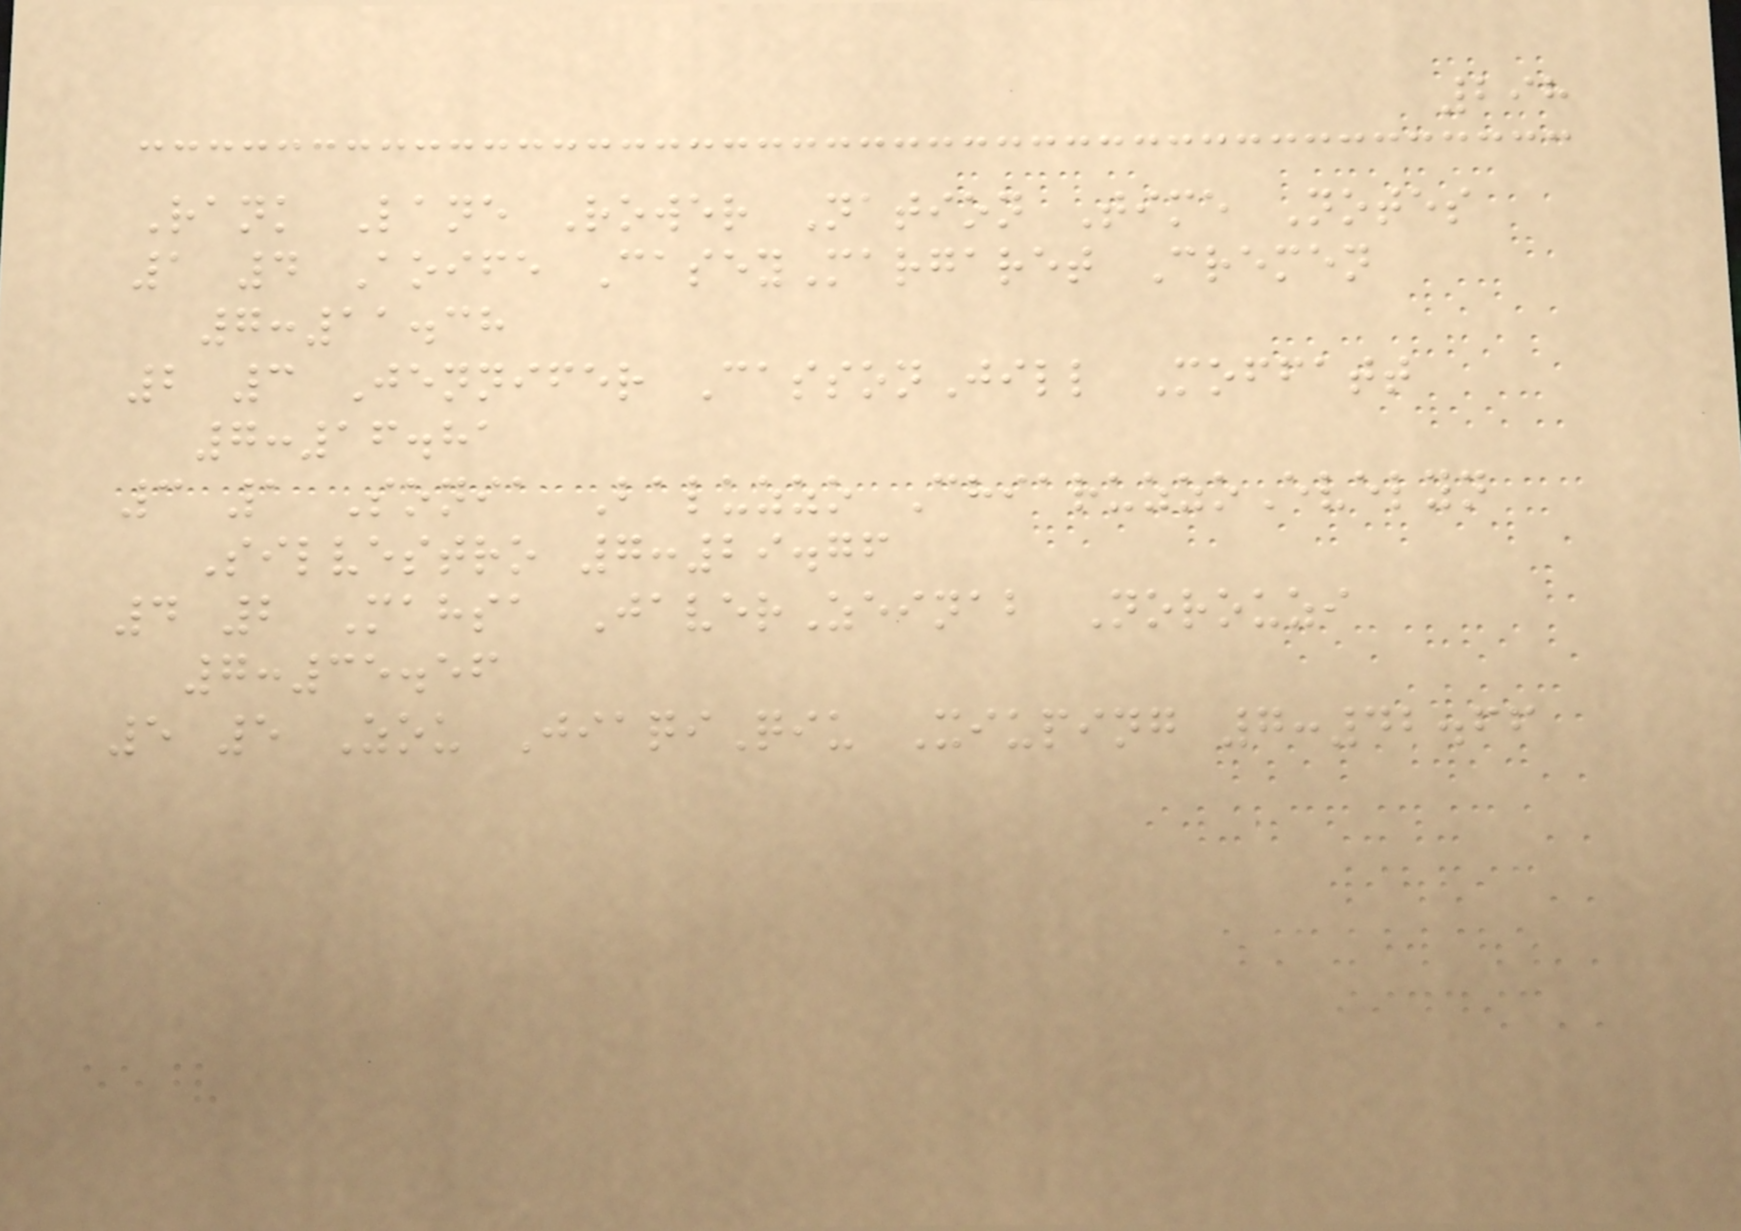298
Rank Lane Rower Nation Time Notes
1 4 Aoife CaseyMargaret Cremen
7:11.38
2 3 Jennifer CassonJill Moffatt
7:16.81
3 1 Sonia Baluzzo ChiaruzzoEvelyn
Silvestro 7:29.76
4 2 Mahsa JaverZeinab Norouzi
7:35.56
5 5 Zou JiaqiQiu Xiuping 7:42.66
